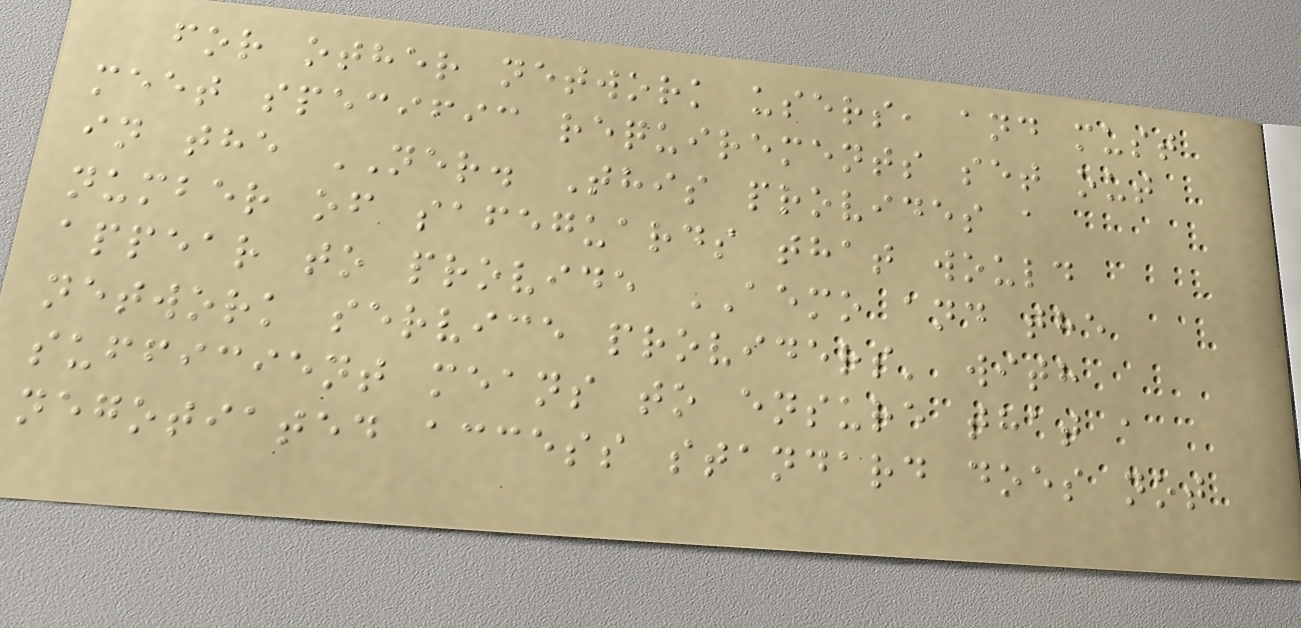for other network users, and must
meet specific requirements set out
in the NER. This provides a
number of safeguards that would
appear to provide AEMO and the
network service providers' with
sufficient means to ensure that a
negotiated access standard does not
